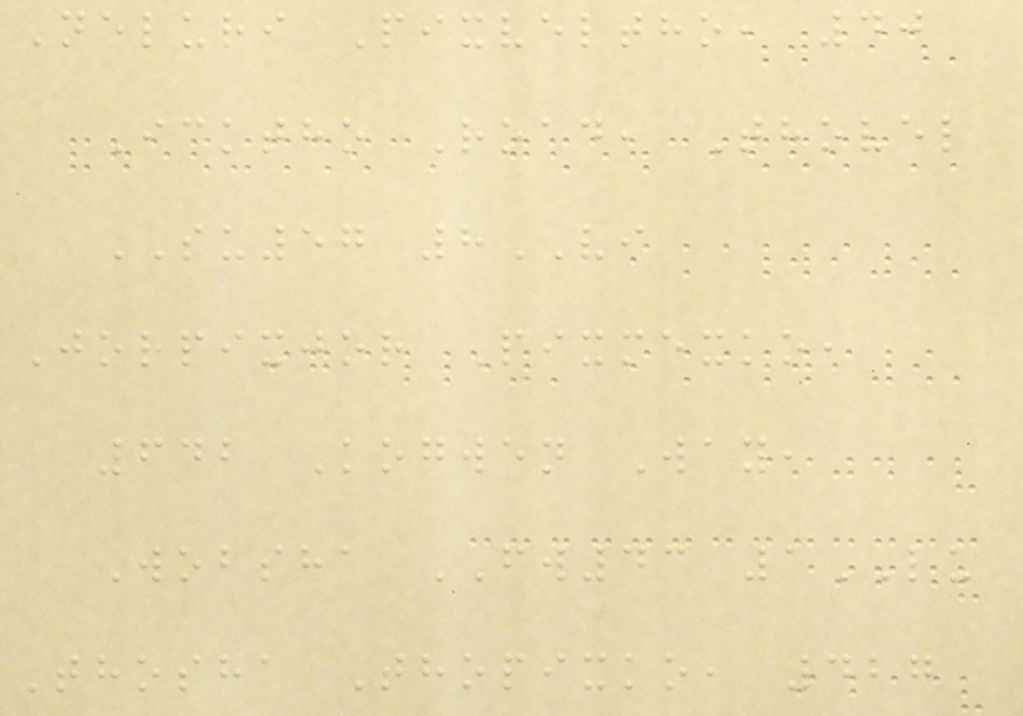Neluri Pixveltho, 40
Icktho Road, Thovel
SU57 8VI
Jorpixjor Pixmexko,
642 Kogwen Way,
Wobsha FW43 1LU
Thosha Thopixko, 427
